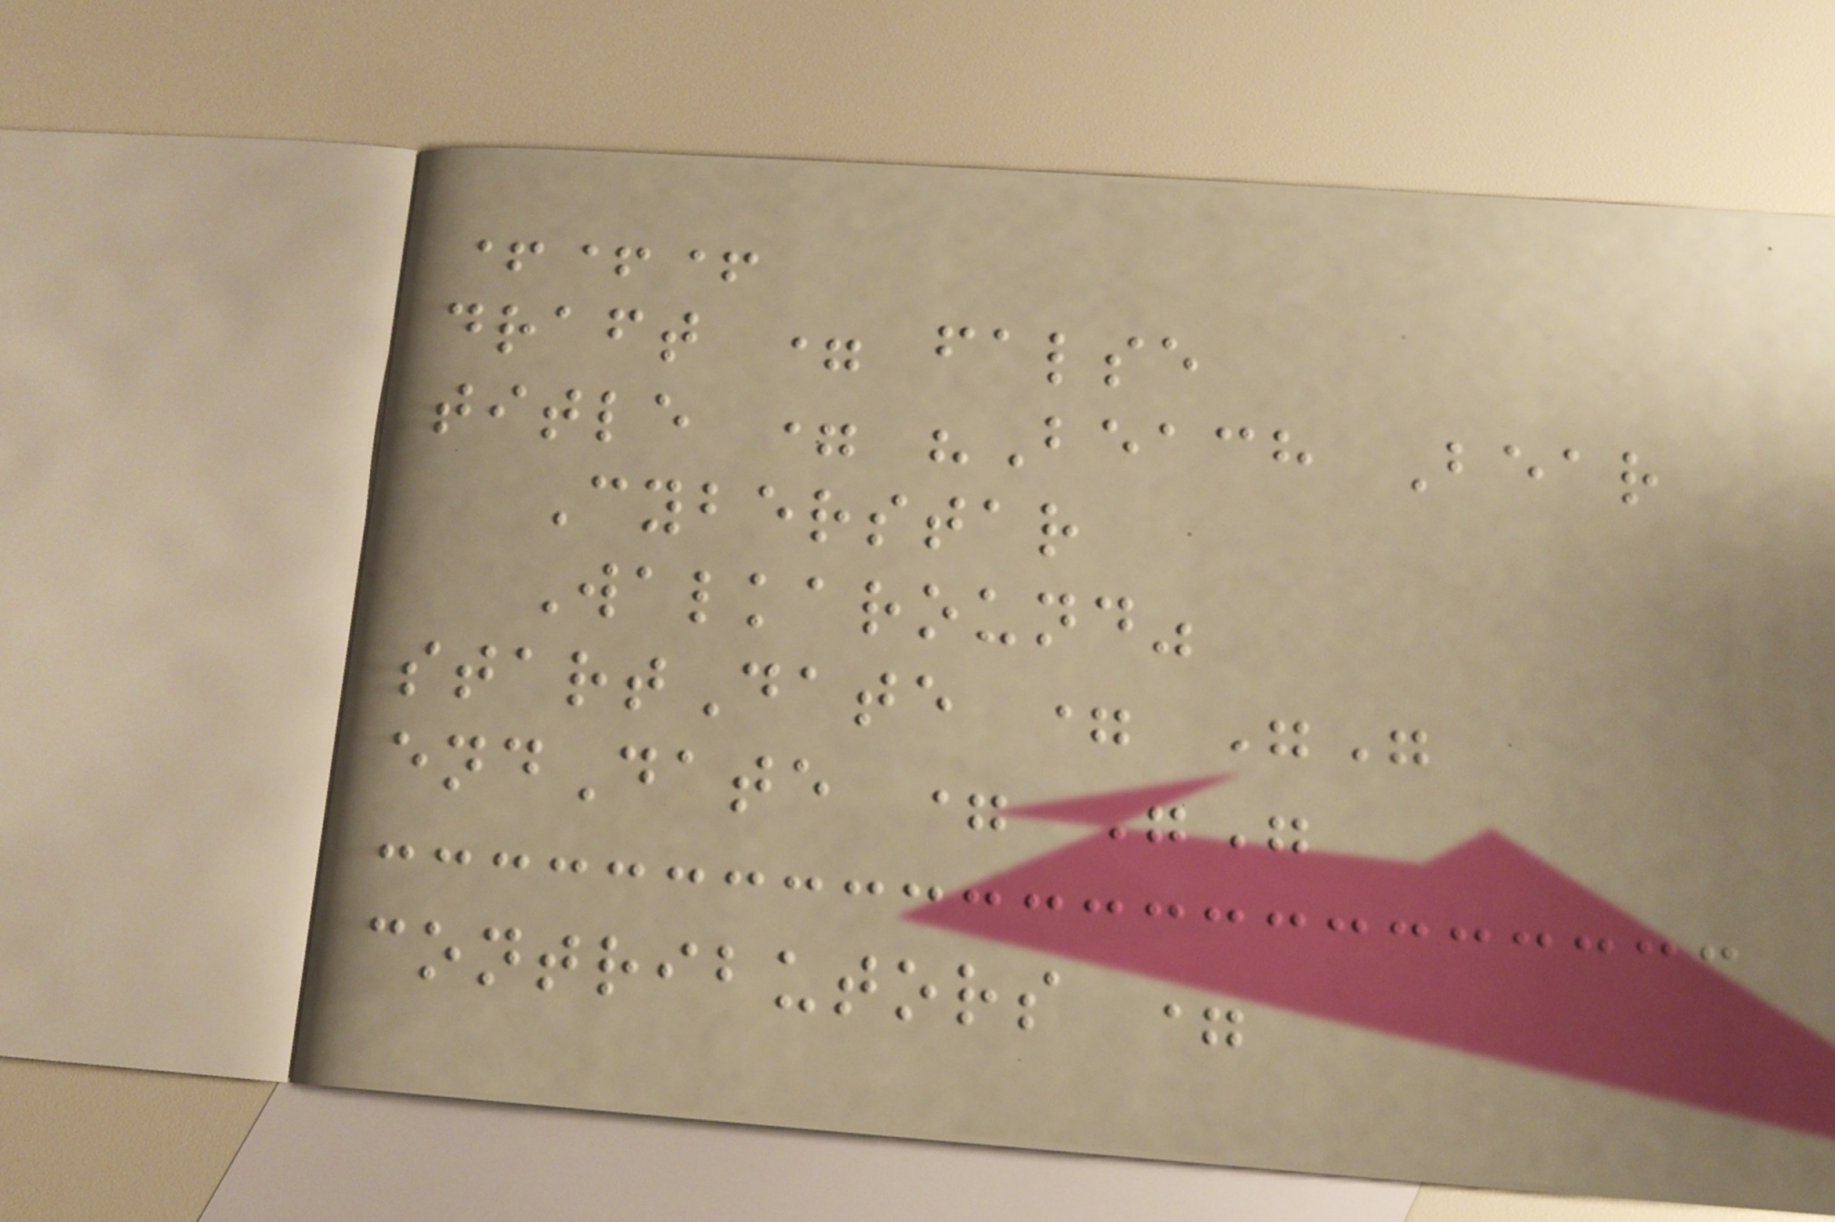+++
draft = false
title = "Beach Bear
Cyberstar
Walkaround"
startDate = ""
endDate = ""
contributors =
